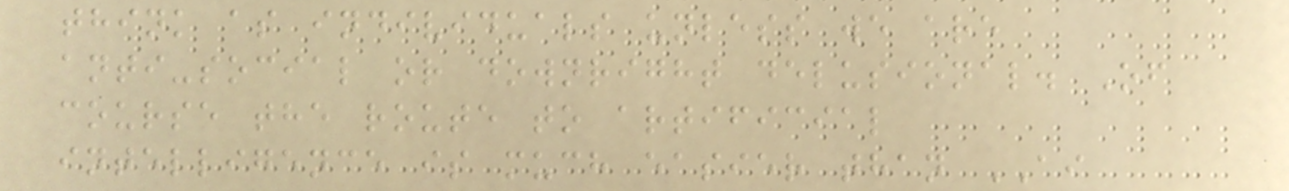think as individuals unless we are
anti-social or downright delusional. Of
course the route to artificial
intelligence is much easier than AI
